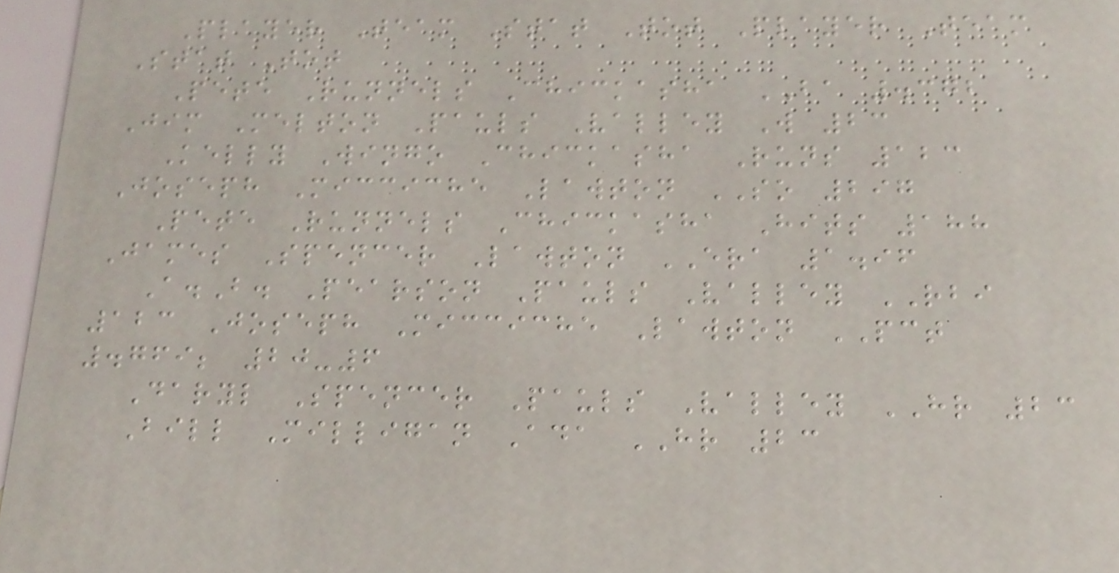Player Team Stat Tot Player Team
Stat Tot
Pete Runnels Chickasha BA .372
Jim Melton Pauls Valley W 23
Kelly Wingo Chickasha Runs 123
Joseph Micciche Lawton SO 297
Pete Runnels Chickasha Hits 188
James Spencer Lawton ERA 1.96
A.B. Pearson Pauls Valley RBI
123 Joseph Micciche Lawton PCT
.769; 20-6
Daryl Spencer Pauls Valley HR 23
Bill Milligan Ada HR 23
